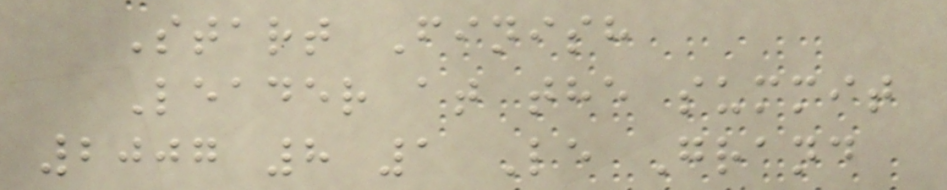Start Finish
Leader at the summit
2007 8 1 Le Grand
